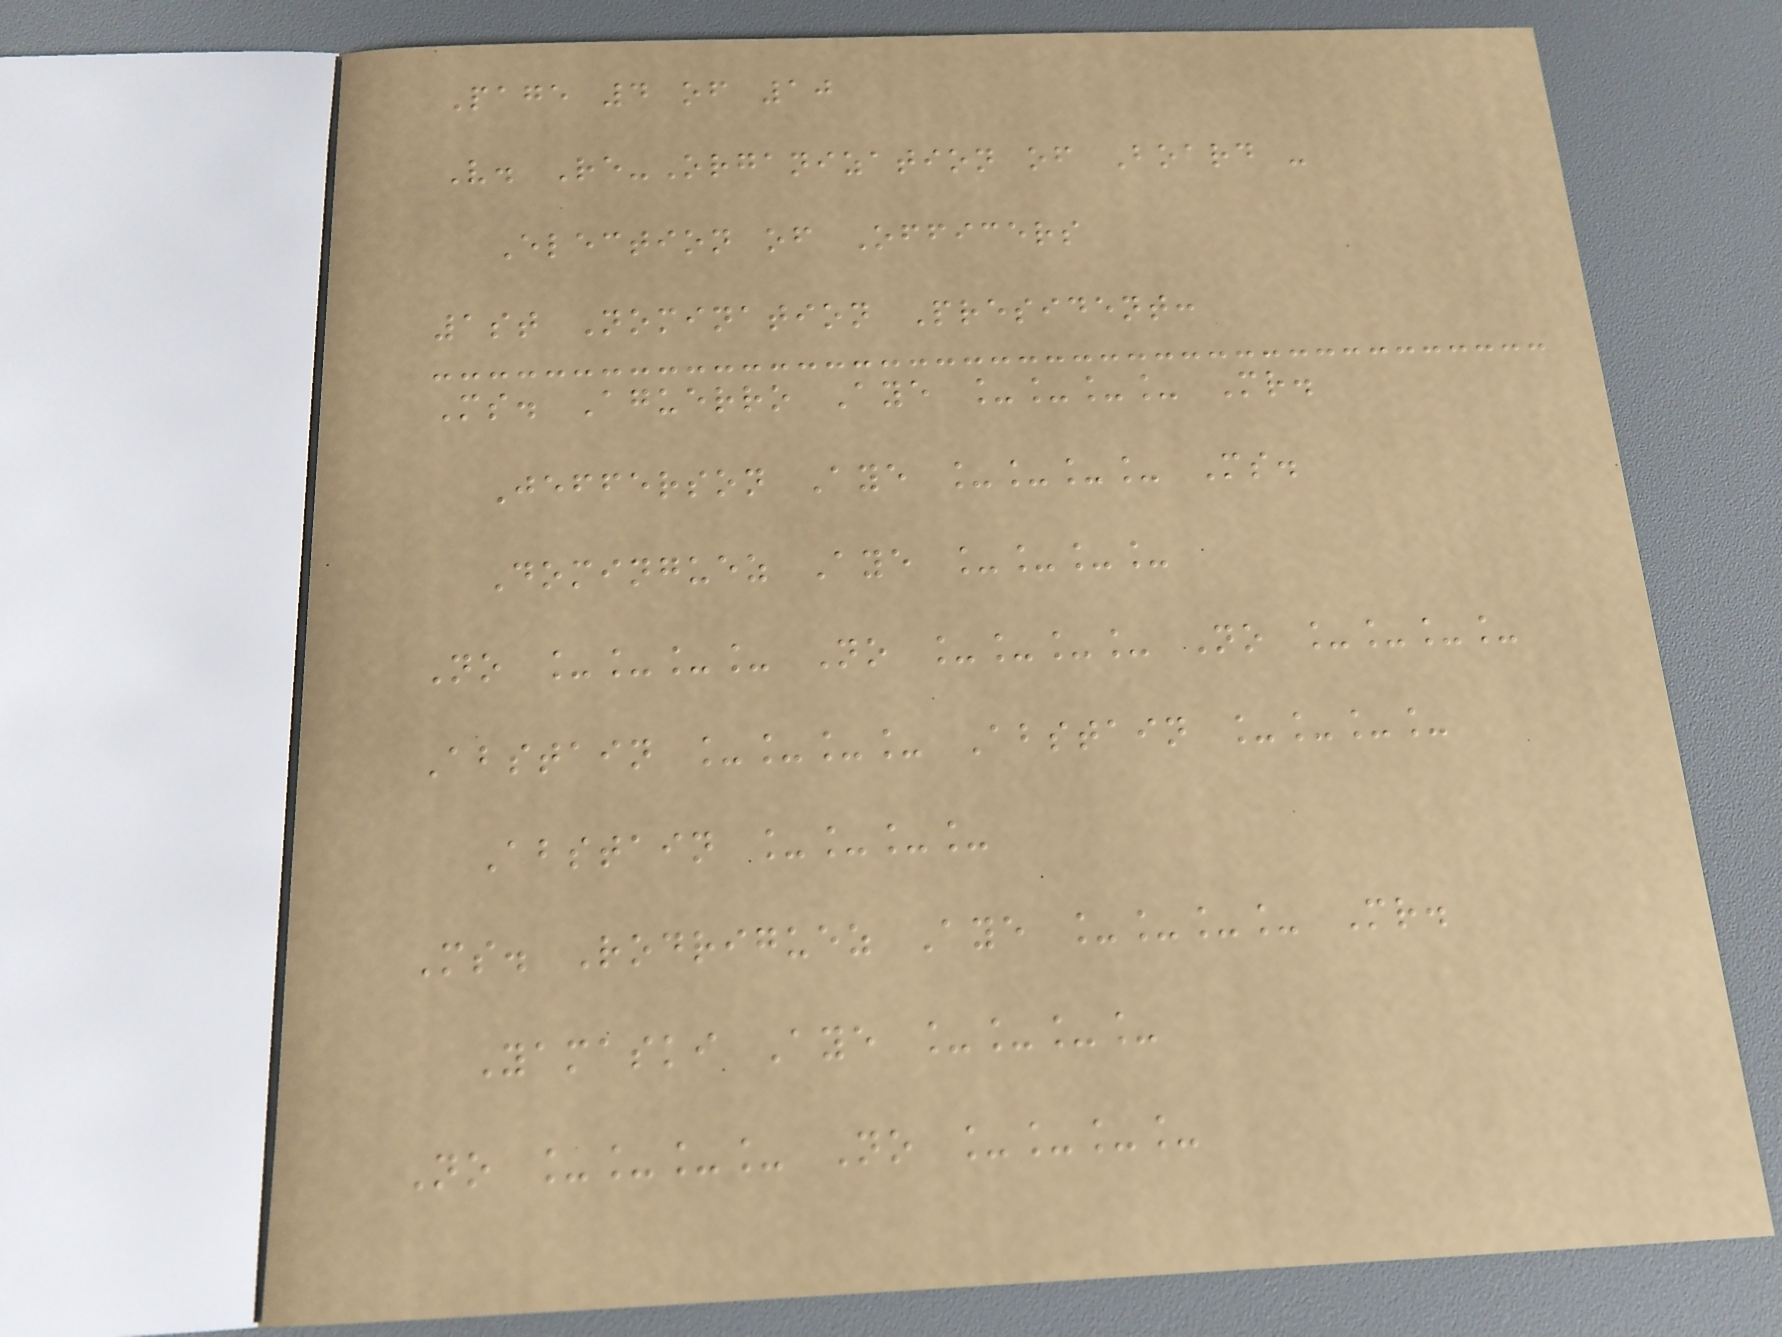Page 4 of 10
V. Re-Organization of Board -
Election of Officers
1st Nomination President:
Ms. Aguerro Aye ____ Mr.
Jefferson Aye ____ Ms.
Dominguez Aye ____
No ____ No ____ No ____
Abstain ____ Abstain ____
Abstain ____
Ms. Rodriguez Aye ____ Mr.
Yamaski Aye ____
No ____ No ____
